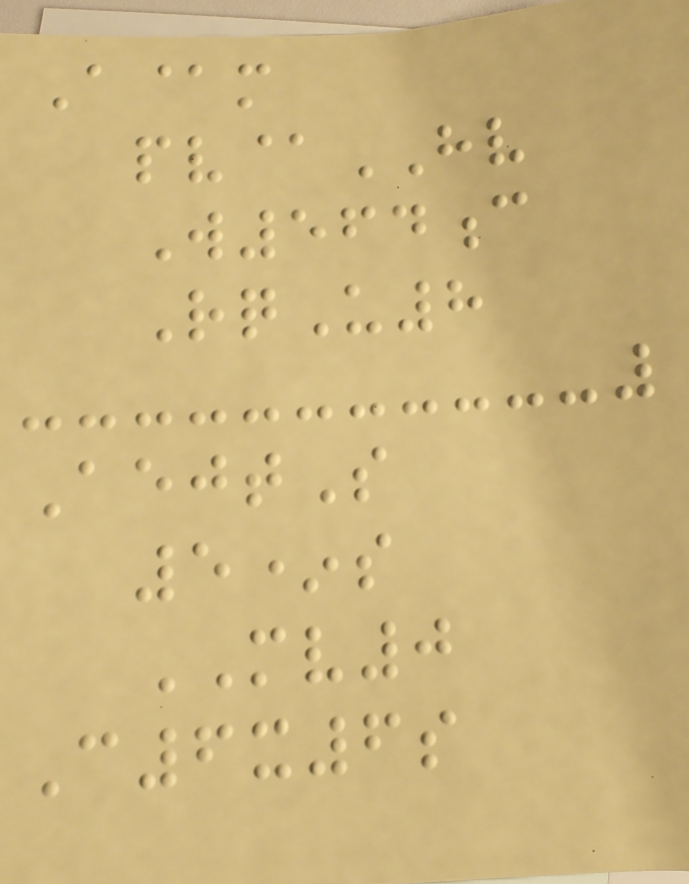A@m
pv@HV
W564c
RqU8
AejtS
5*s
MV0
C6x6s
